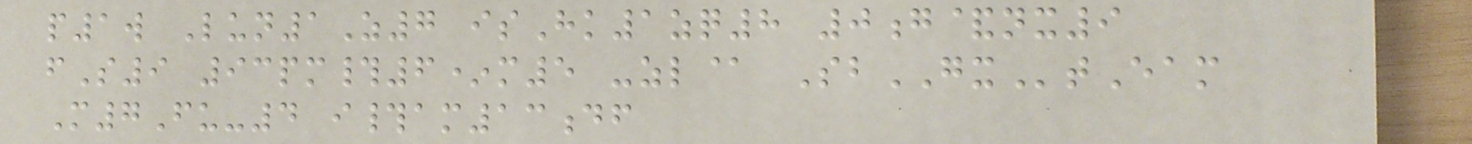p1w Lun1Z7 isHk1zq8 0g&nx9
fS9 93pm#6*m5 -zl@ SbGXtEam
M7Fu-4 i#am13df
